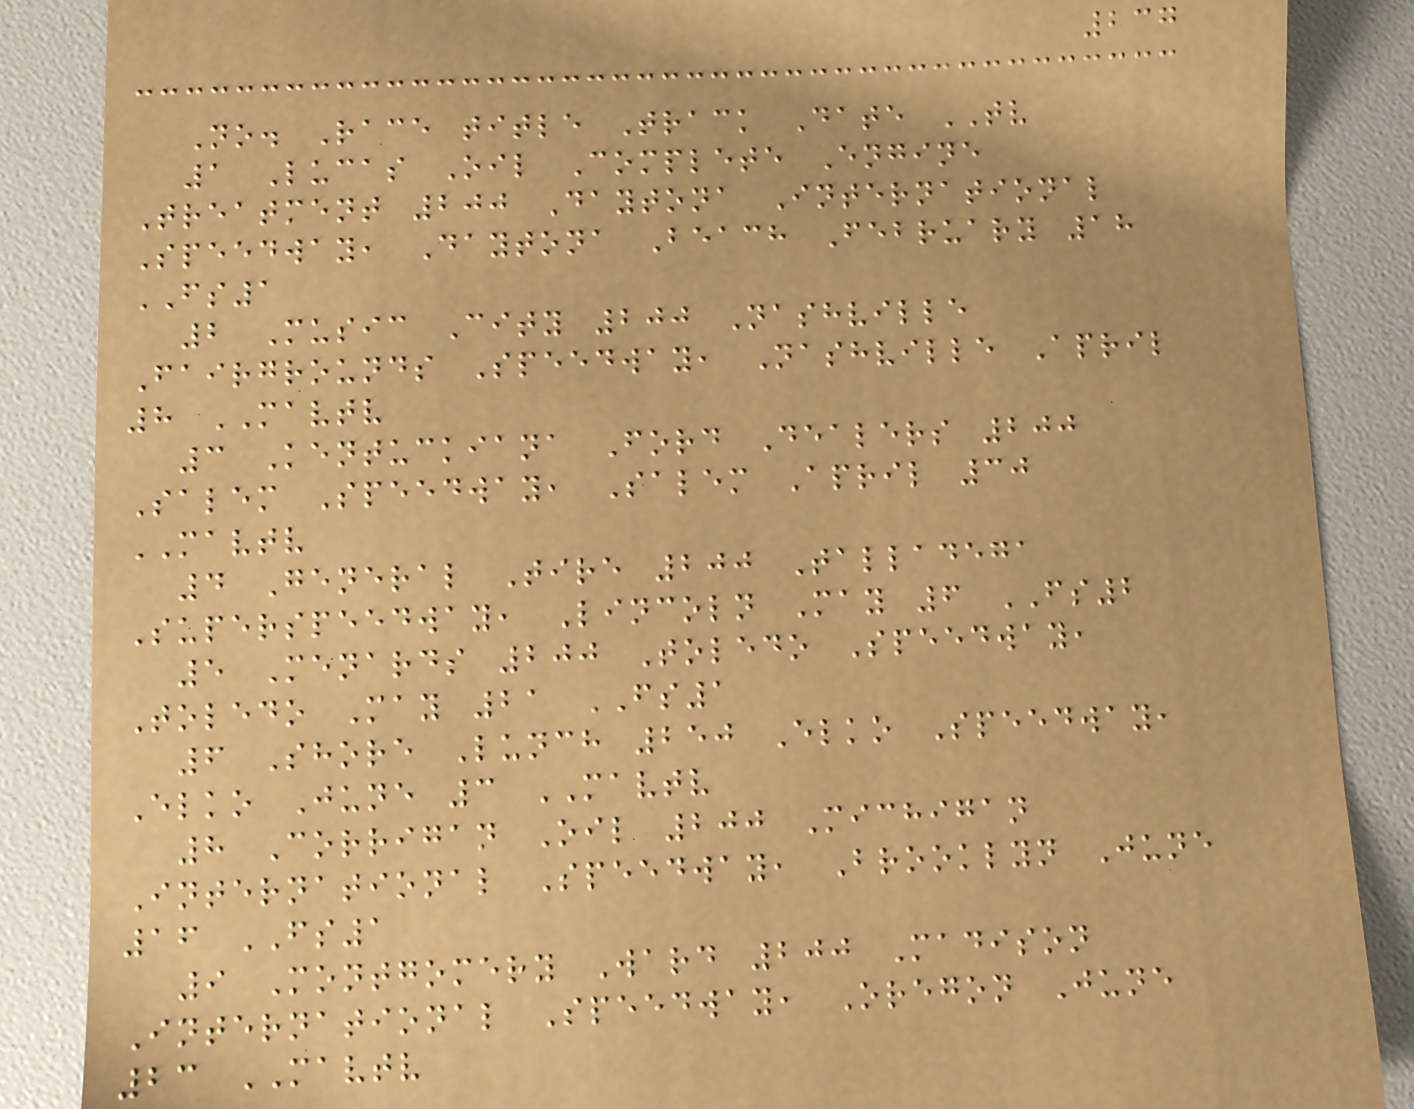237
No. Race title Track Date TV
1 Lucas Oil Complete Engine
Treatment 200 Daytona International
Speedway, Daytona Beach February 18
FS1
2 Music City 200 Nashville
Fairgrounds Speedway, Nashville April
8 MAVTV
3 Kentuckiana Ford Dealers 200
Salem Speedway, Salem April 30
MAVTV
4 General Tire 200 Talladega
Superspeedway, Lincoln May 6 FS2
5 Menards 200 Toledo Speedway,
Toledo May 21 FS1
6 Shore Lunch 250 Elko Speedway,
Elko June 3 MAVTV
8 Corrigan Oil 200 Michigan
International Speedway, Brooklyn June
16 FS1
9 Montgomery Ward 200 Madison
International Speedway, Oregon June
23 MAVTV
